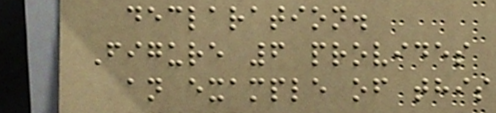declaration.
Figure 6 provides
an example of this
